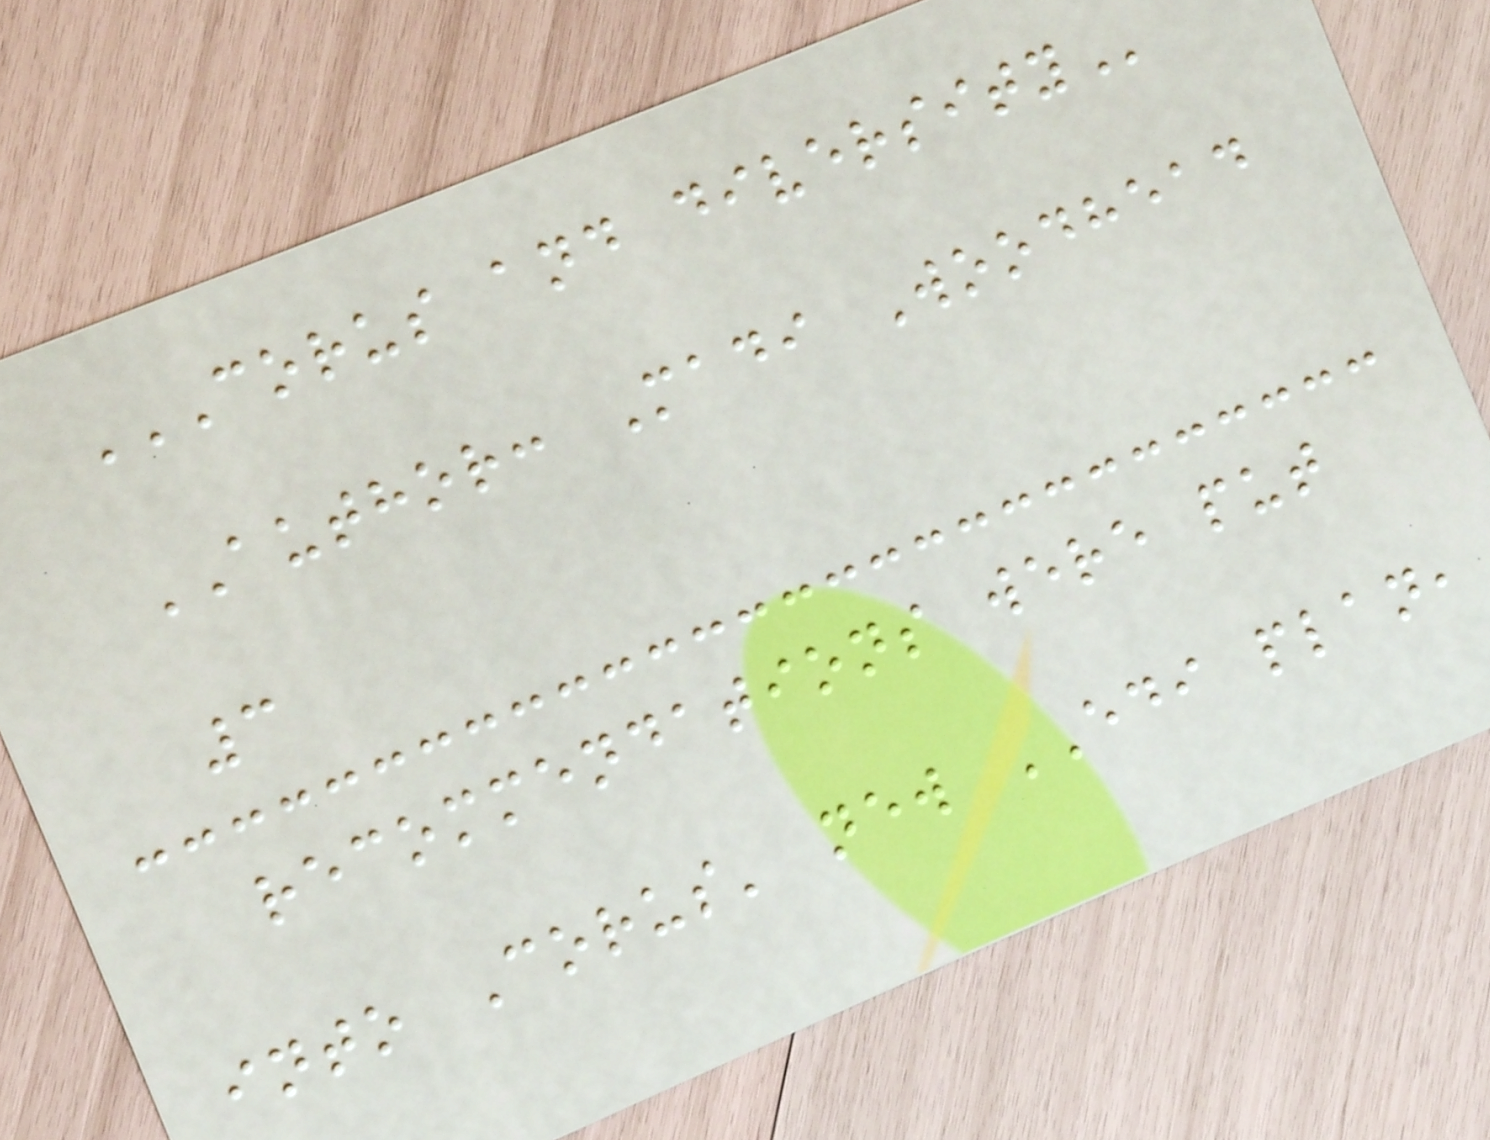CORUS AND DIVERSITY
AUTHOR: Madi Woodhead
3
recommendations were put
into Corus' new EDI plan,
